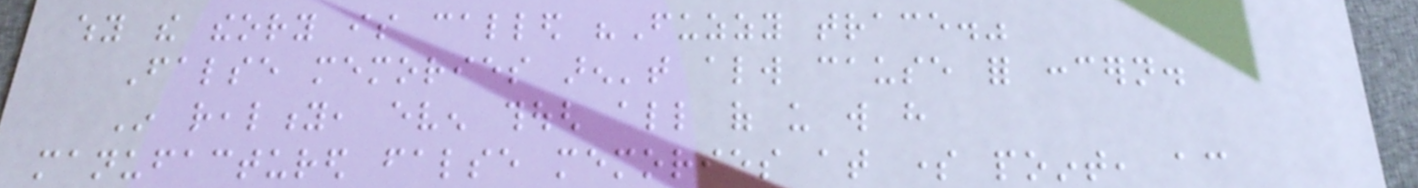why the theory is called "Fuzzy trace."
False memories aren't always cause for concern.
In reality, even though all of us will have
manufactured false memories at some point, according
